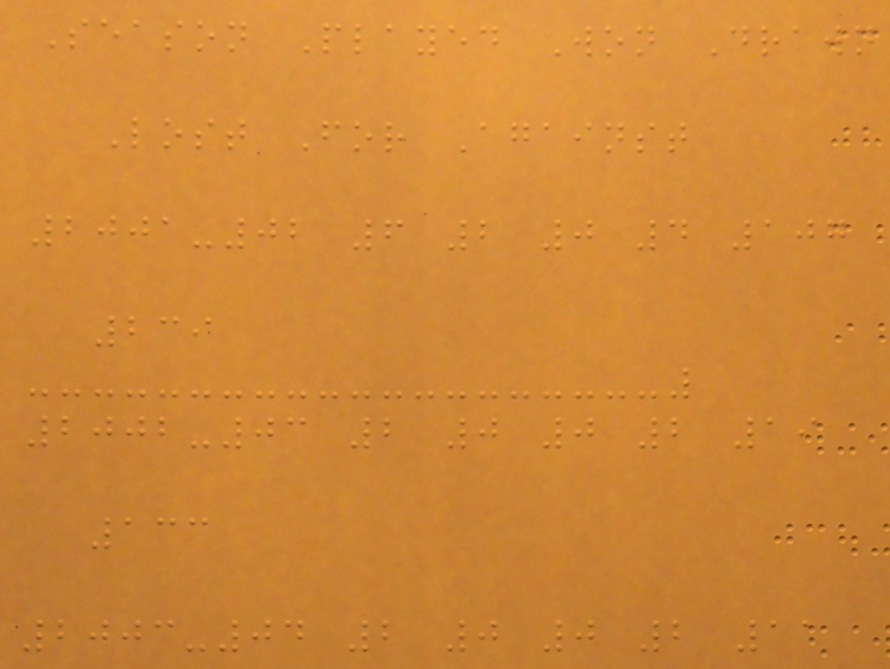Season Played Won Drawn
Lost For Against
2001-02 6 2 0 4 107
239
2002-03 2 0 0 2 19
133
2003-04 2 0 0 2 11
